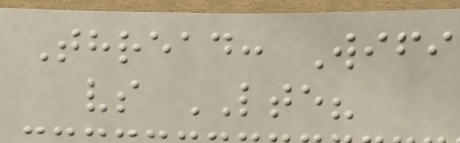Thread: Wifi
vs LTE?
